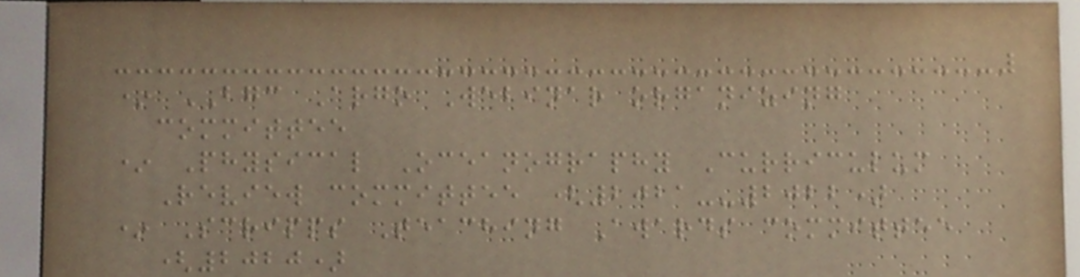* BGC Argo Webinar organizing
committee
* Physical Oceanography Curriculum
Review committee (2021--2022)
* Scripps Teaching Awards committee
(2020)
